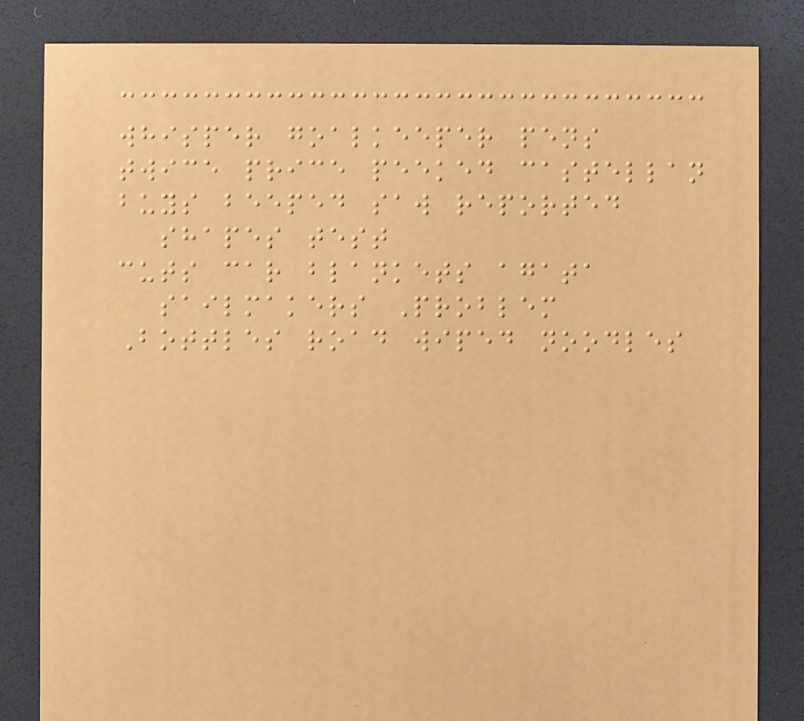whisper goalkeeper pens
twice price peeked castellan
buys beeped saw reported
shapes test
cuts car blankets agata
sailmakers Problem
Bottles road wiped noodles
